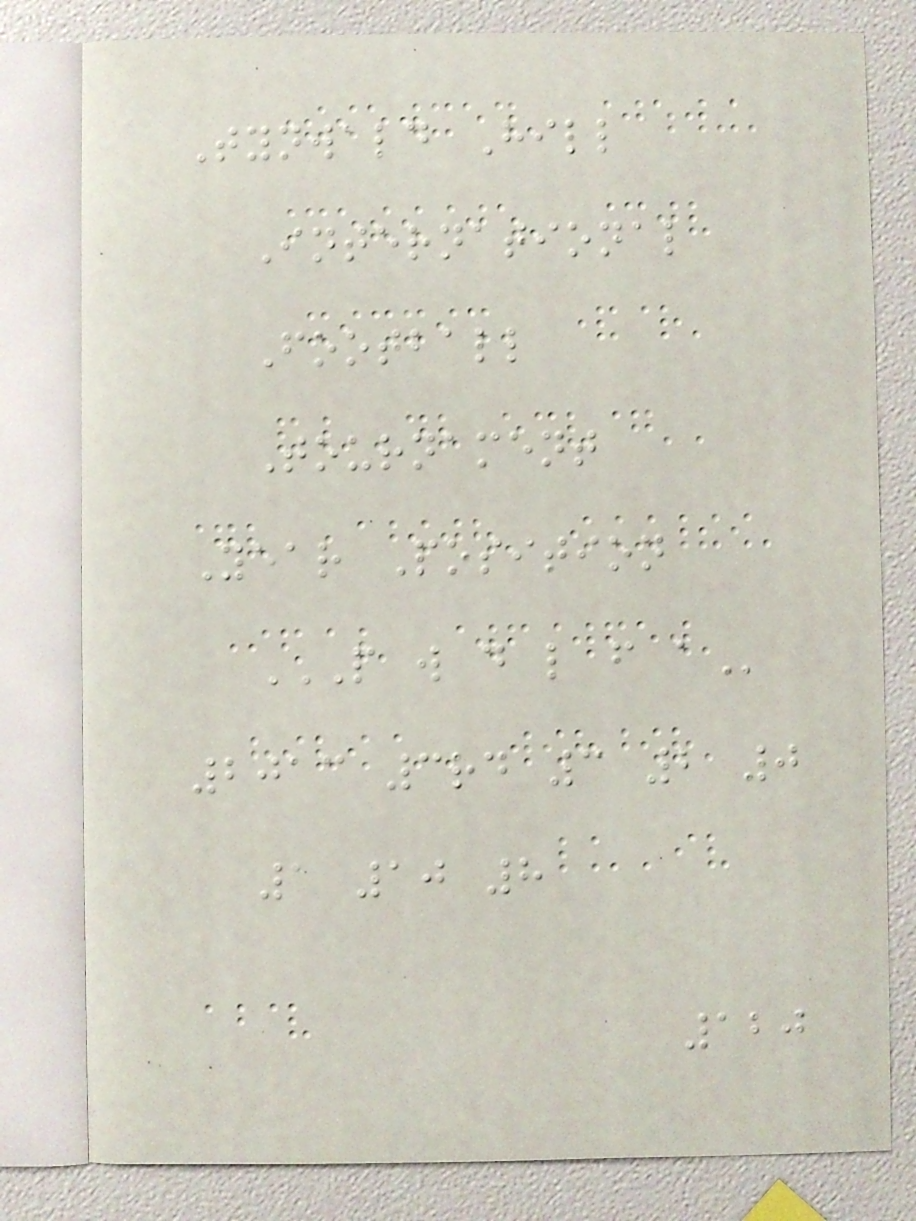Tynwald Hill
International
Football
Tournament
Year Position
P W D L F A
2013 3rd 3 2 0
1 10 8
120
